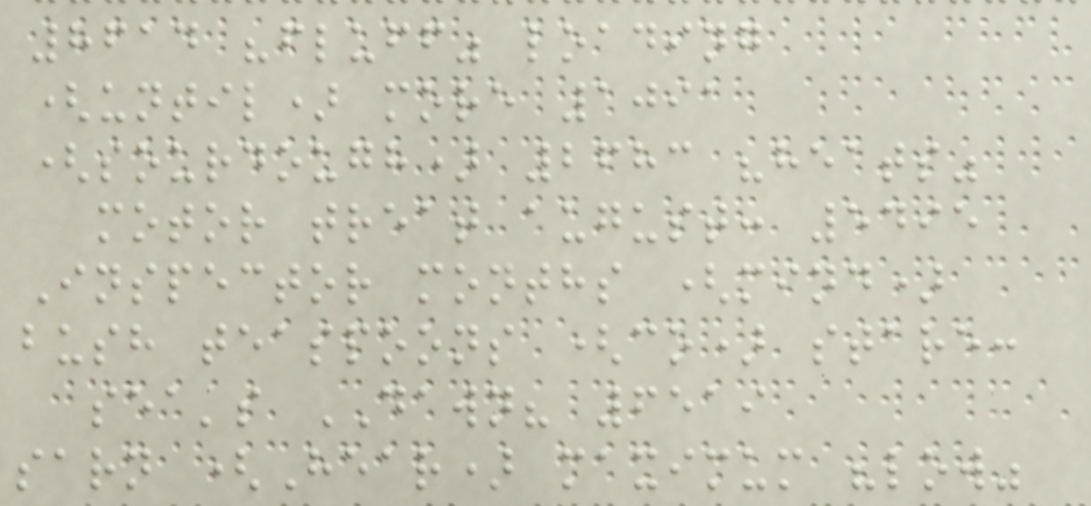8614 "fluff" loading
(until) more 1091
(sourdough) 2683 "heats"
motor treat august: 5495
Inspector months (mind)
bush teaspoons (co) stare:
sea's DAWN? 6519
sarn (Hear) maximum "low"
